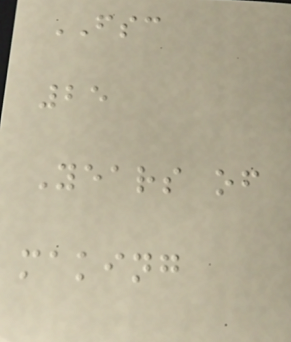FSC
25
Years of
making
